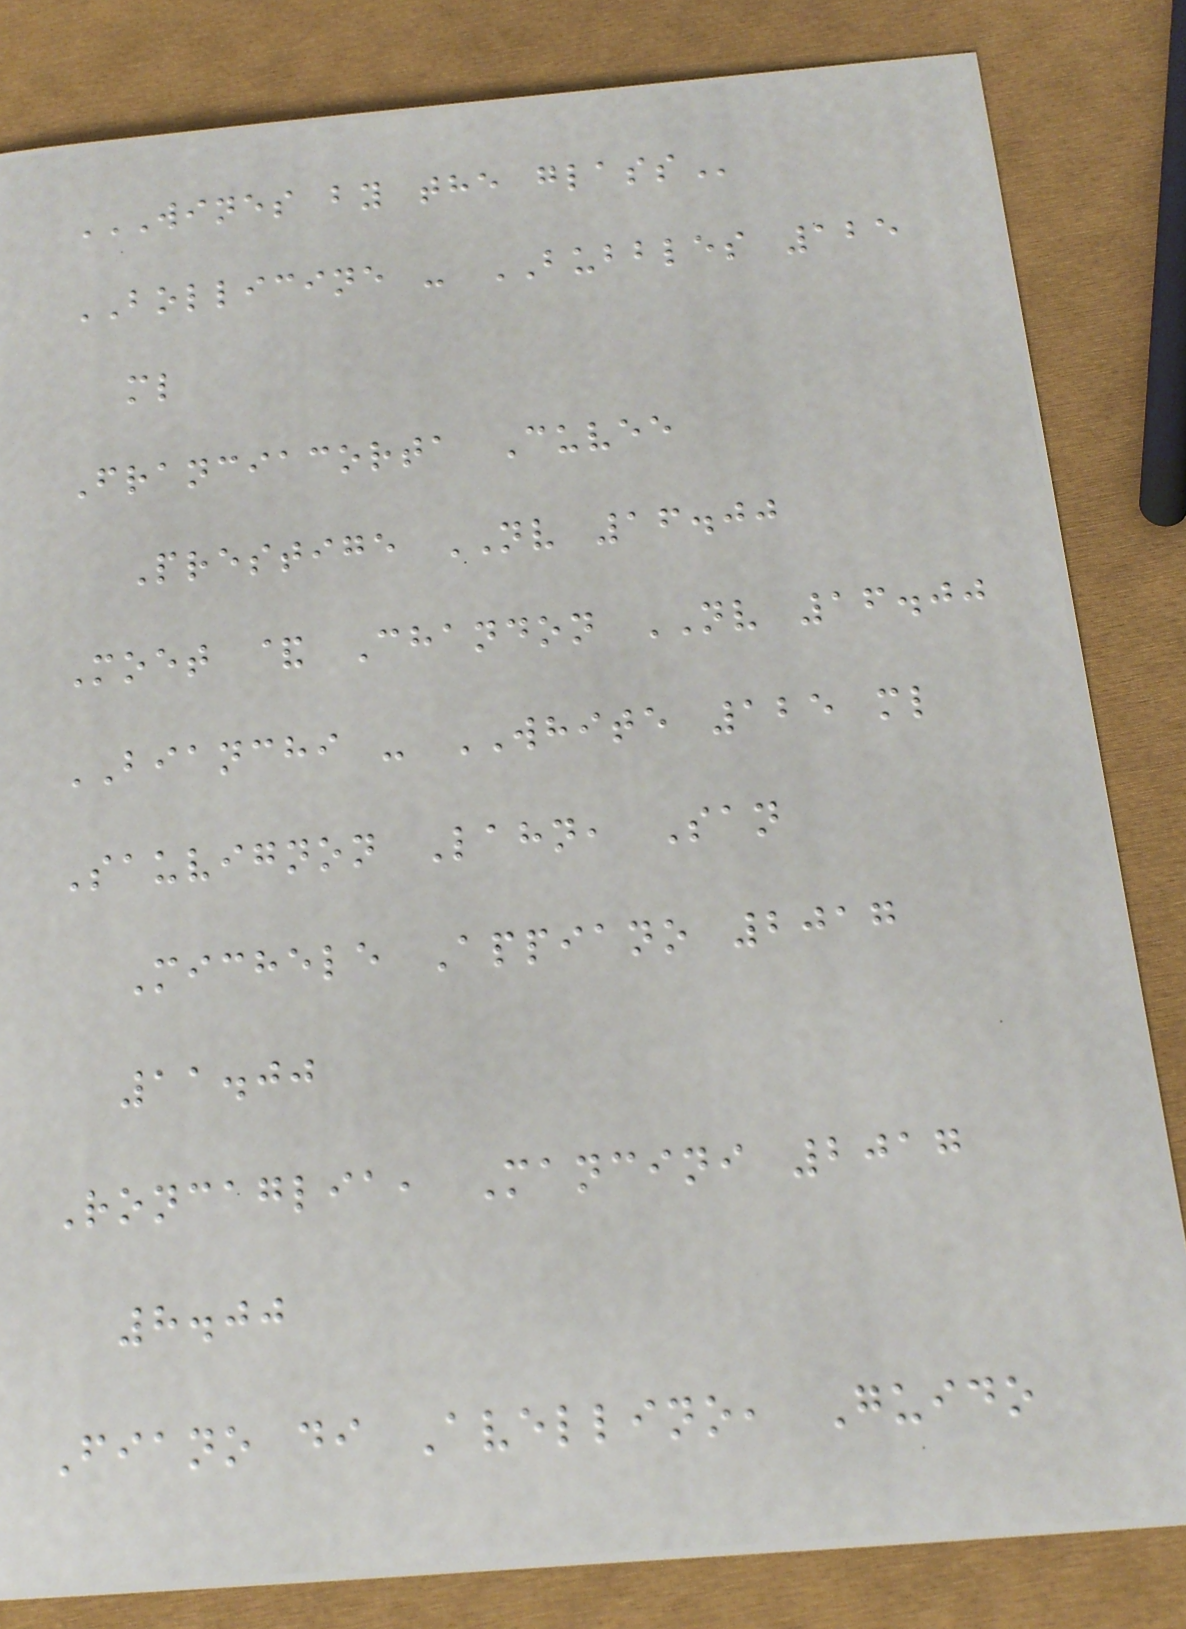WINES BY THE GLASS
BOLLICINE - BUBBLES 125
ml
Franciacorta Cuvee
Prestige NV 16.00
Moet & Chandon NV 16.00
BIANCHI - WHITE 125 ml
Sauvignon Lahn, San
Michele Appiano 2017
11.00
Roncaglia, Mancini 2017
8.00
Fiano di Avellino, Guido
